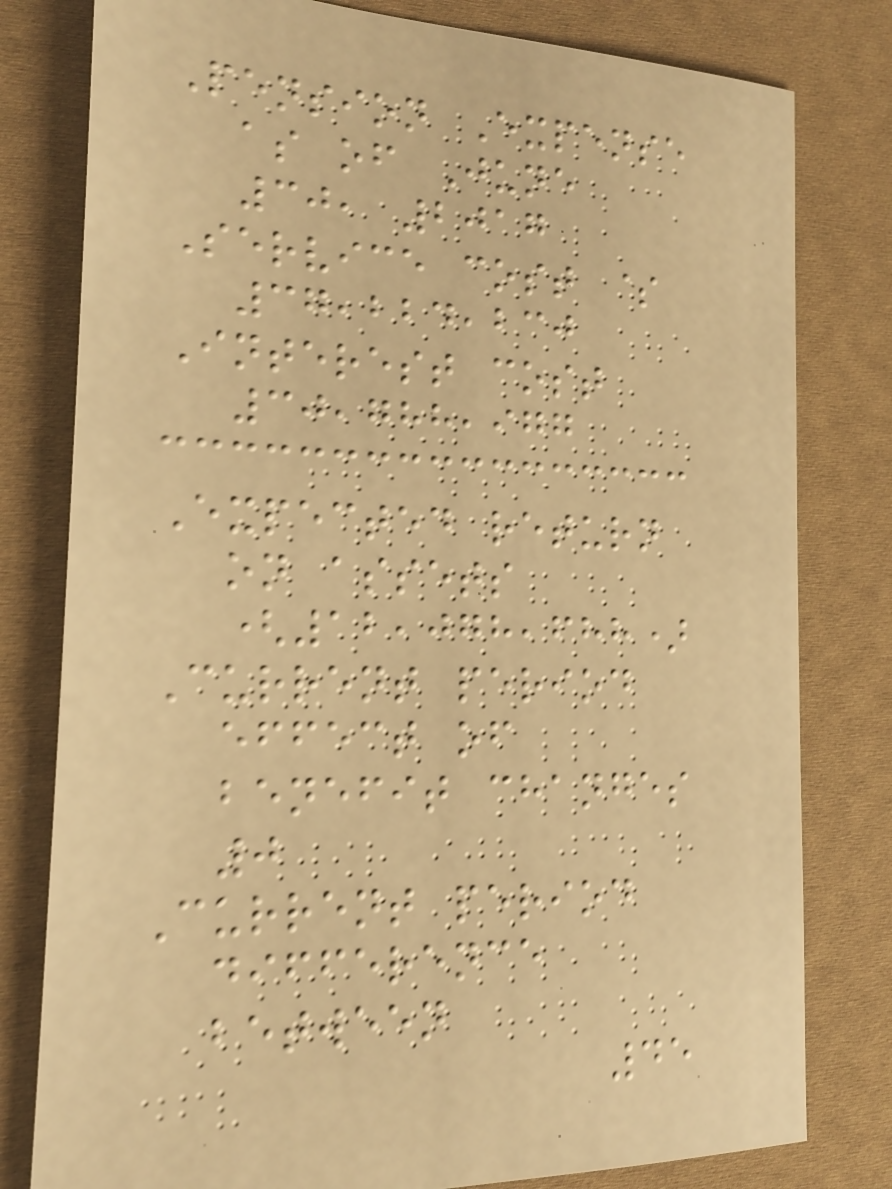Pension Expense
as of June
30, 2017
Service cost $
37,224,230
Interest cost
30,788,977
Expected return
on assets
(12,078,688)
Current period
effect of
benefit changes
0
Current period
difference
between
45
